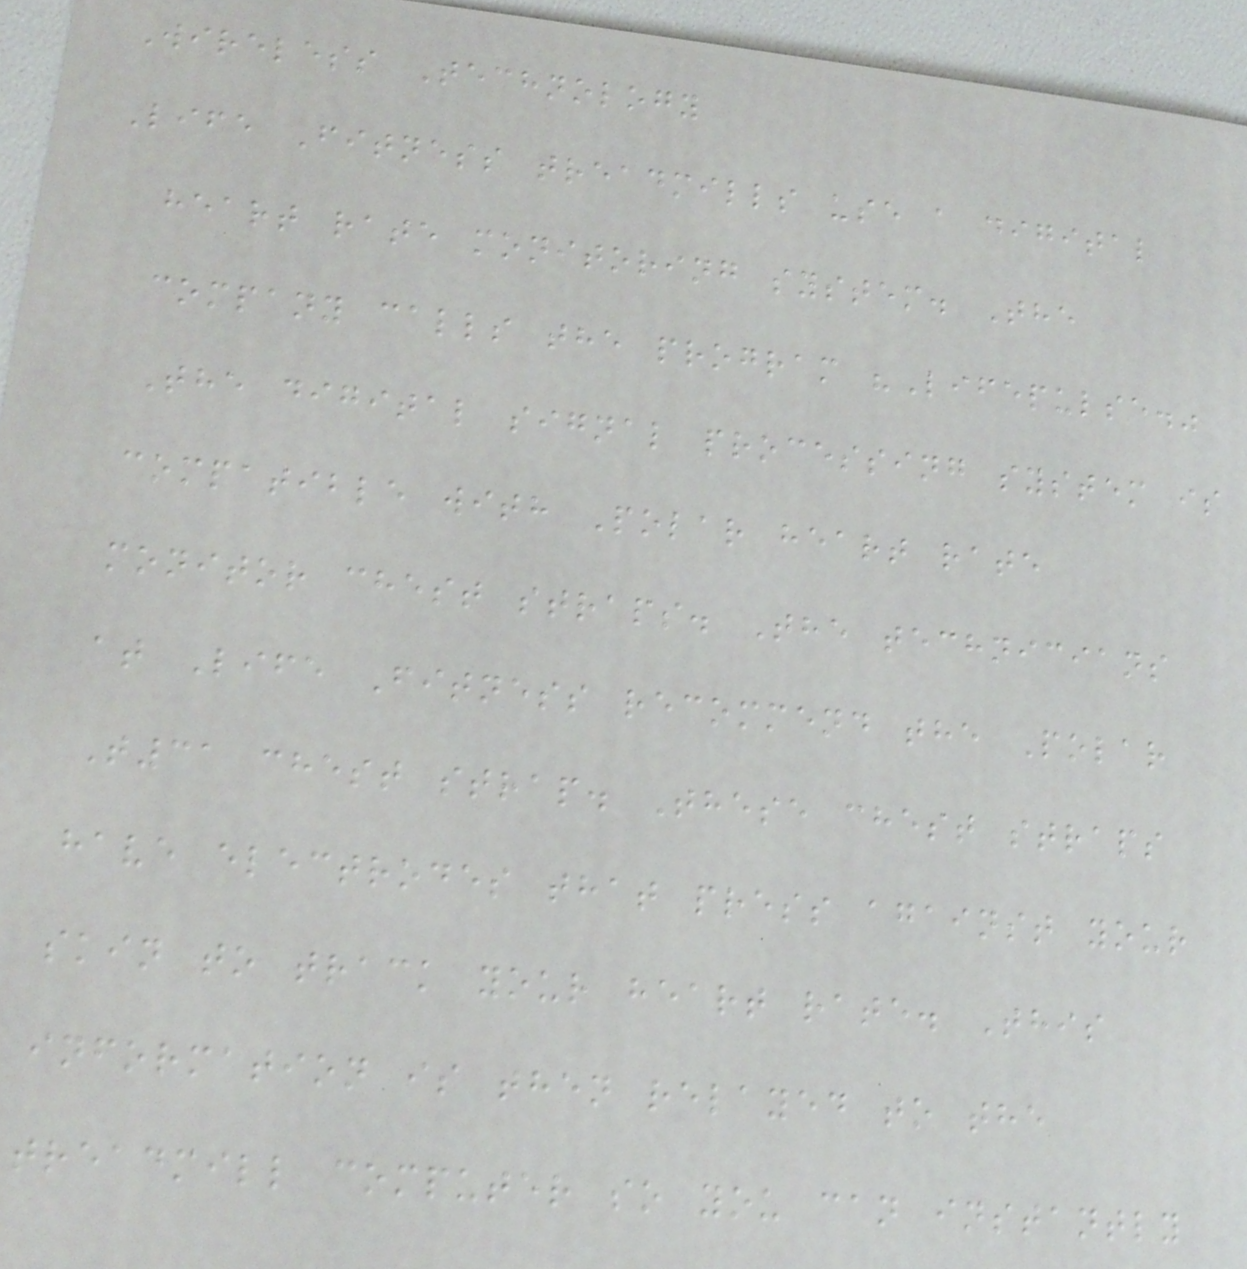Wireless Technology
Life Fitness treadmills use a digital
heart rate monitoring system. The
company calls the program "Lifepulse."
The digital signal processing system is
compatible with Polar heart rate
monitor chest straps. The technicians
at Life Fitness recommend the Polar
T31 chest strap. These chest straps
have electrodes that press against your
skin to track your heart rate. This
information is then relayed to the
treadmill computer so you can instantly
